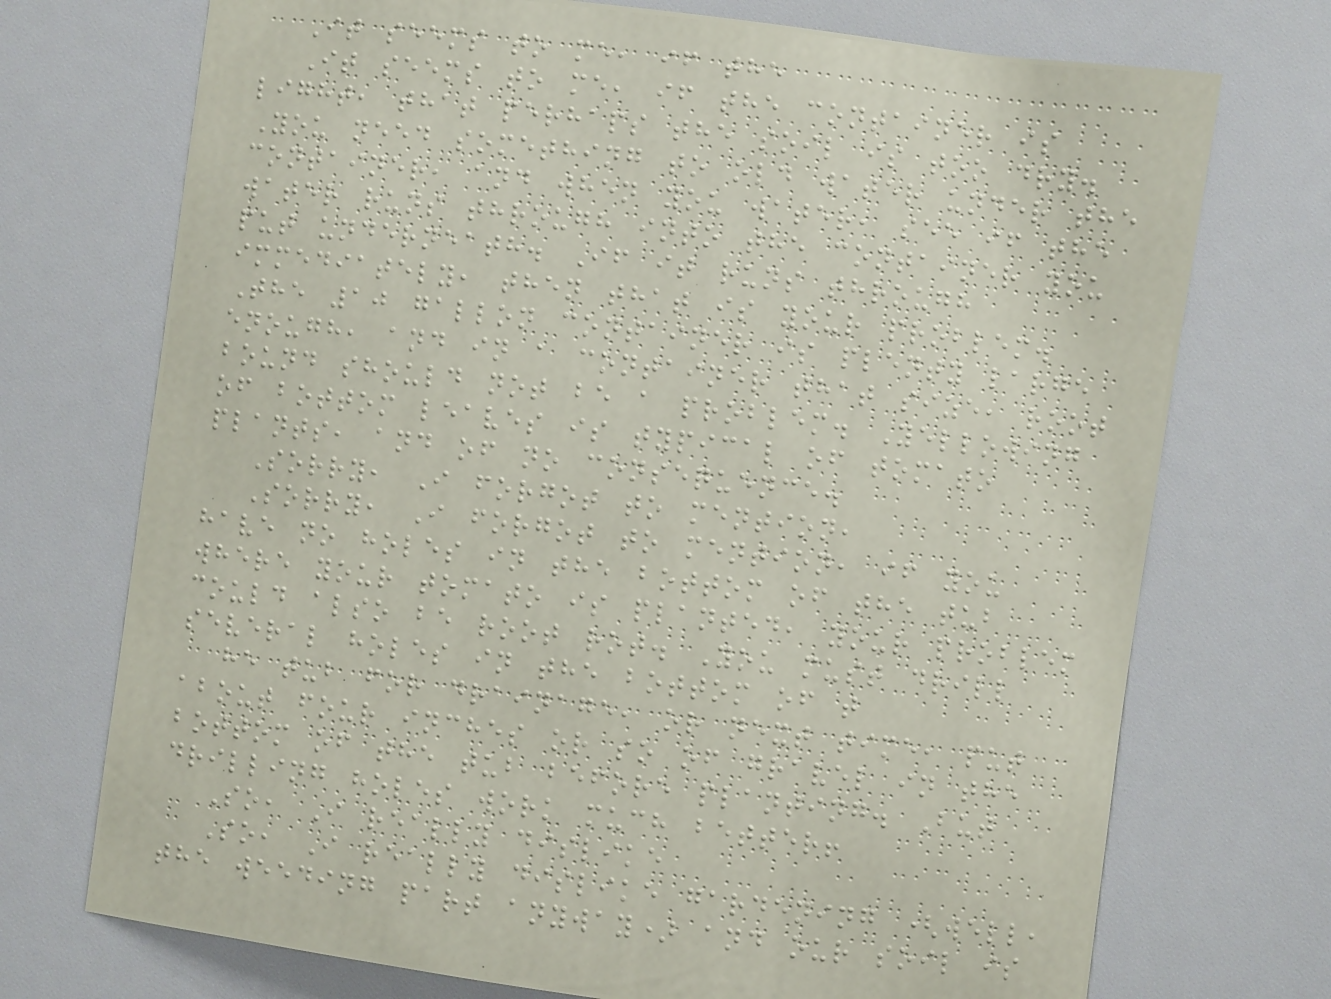It seems to me, if the
It seems to me, if the container is
light, that perhaps the soil is too dry.
You need something to old water under the
container, and when you water, see if the
water runs through into the container you
put underneath. If it runs through
immediately, then that is your problem.
The 10 gallon container is plenty large
enough, and in a container that size, root
bound should not be a problem. Yellowing
of bottom leaves is typical of tomato
plants, and of no consequence.
Sorry, I forgot to mention,
Sorry, I forgot to mention, if you
have no holes in the bottom of the tub
where your tomato is planted, your problem
could also be root rot. You must drill
several holes in the bottom of t
he tub for drainage, or next time, put
about four inches or so of gravel in the
bottom of the tub before planting. But
drilling holes work much better!
So, I really dislike
So, I really dislike gardening (well,
the weeding part anyway) and our soil is
